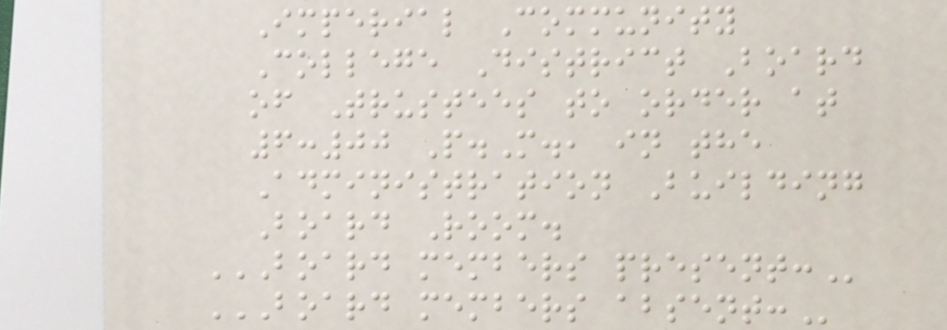Imperial Community
College District Board
of Trustees to order at
6:00 P.M., in the
Administration Building
Board Room.
BOARD MEMBERS PRESENT:
BOARD MEMBERS ABSENT:
